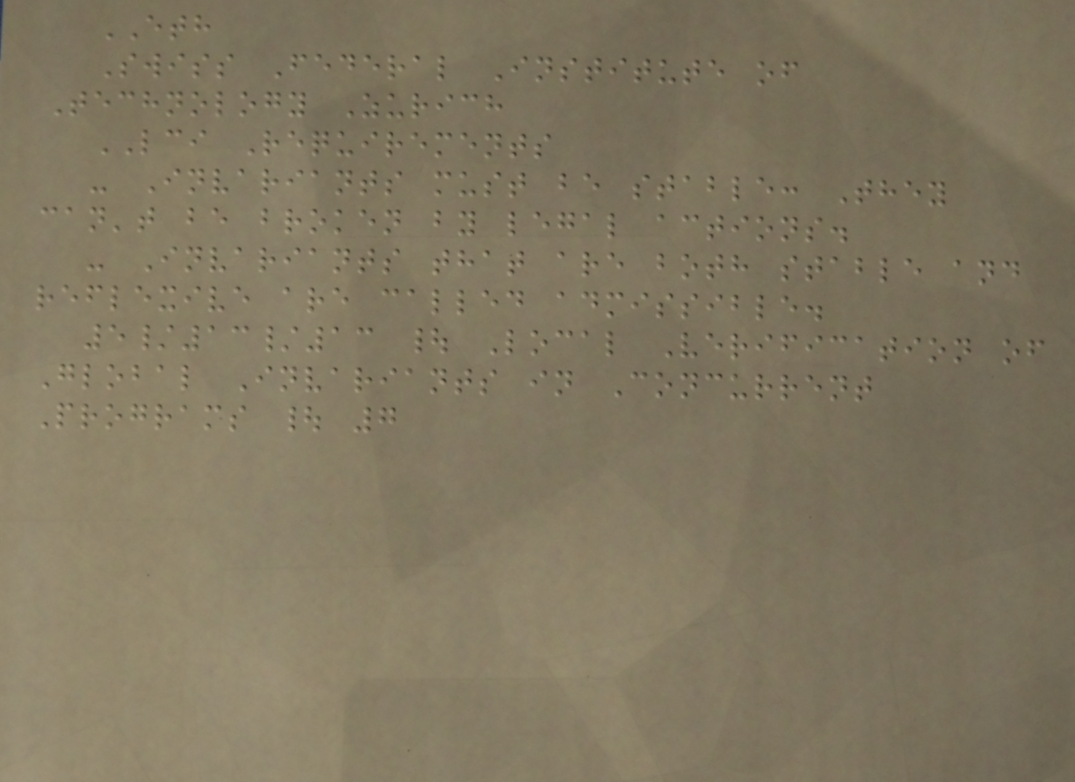ETH
Swiss Federal Institute of
Technology Zurich
LCI Requirements
- Invariants must be stable: They
can't be broken by legal actions.
- Invariants that are both stable and
reflexive are called admissible.
5/13/13 | Local Verification of
Global Invariants in Concurrent
Programs | 7
